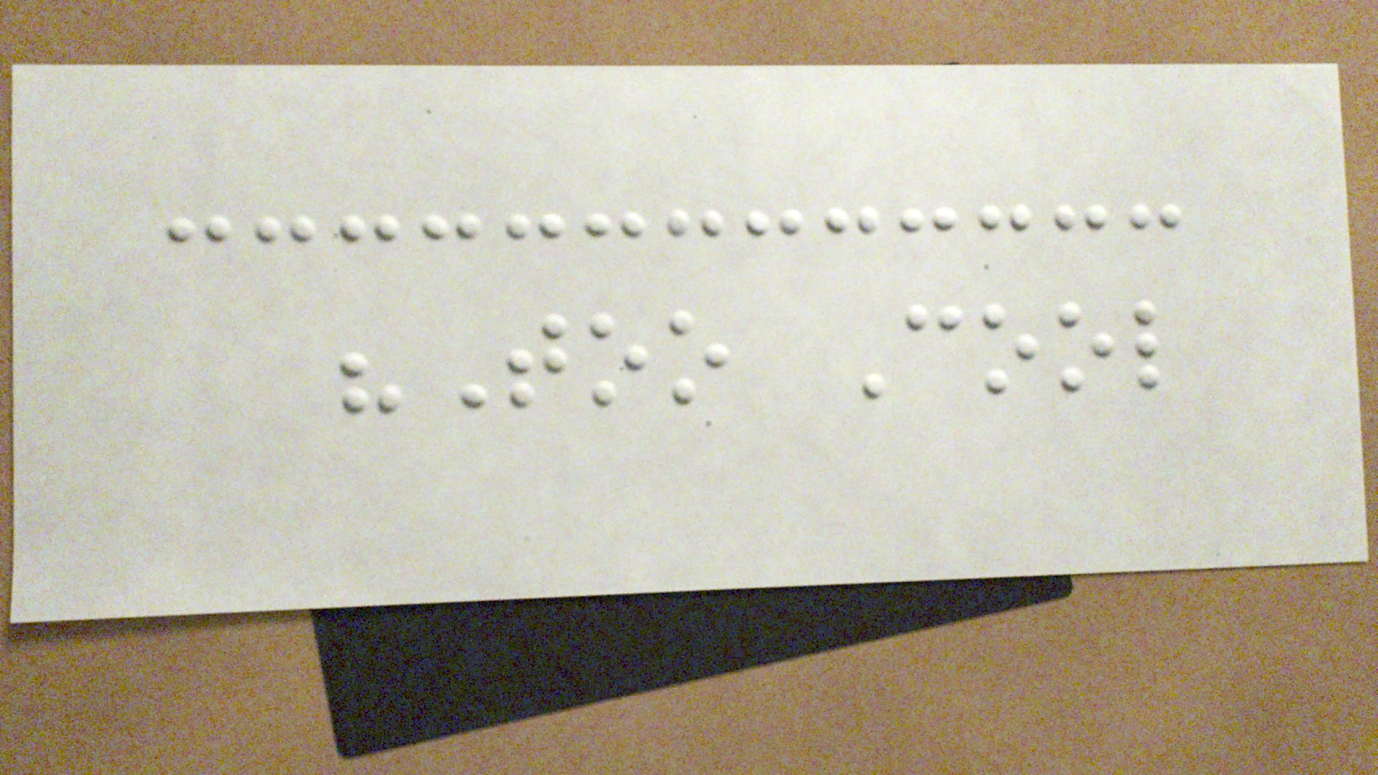"Too Cool
